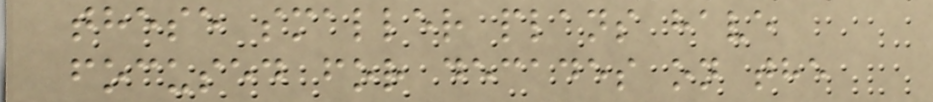these smaller plans have
focused for decades on the
